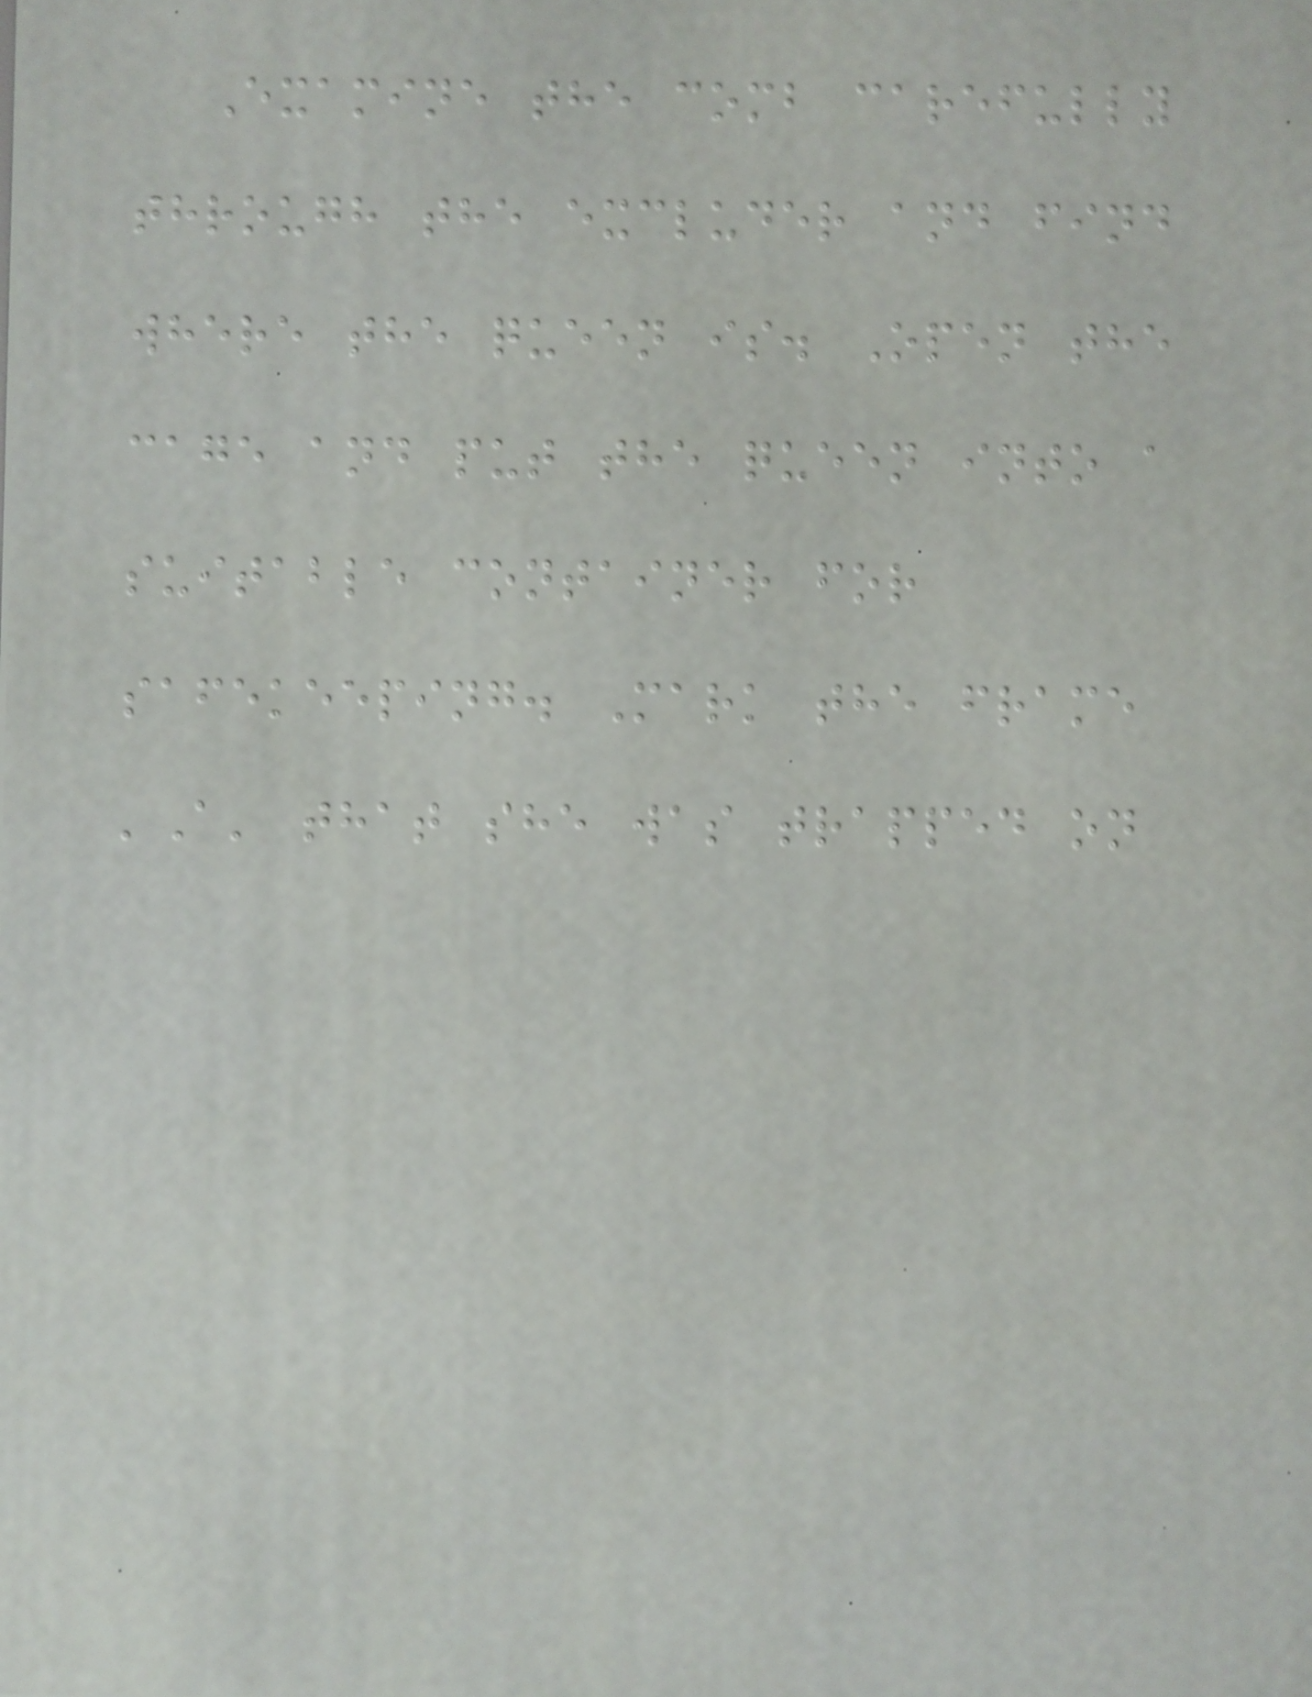Examine the comb carefully
through the excluder and find
where the queen is. Open the
cage and put the queen into a
suitable container for
safekeeping. Mark the frame
'A' that she was trapped on
